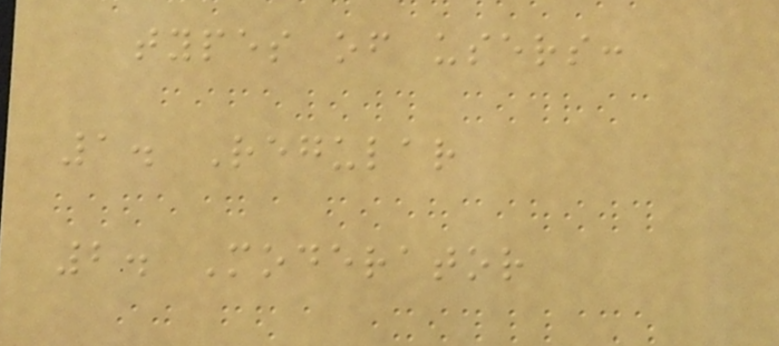types of users:
1. Regular
2. Moderator
